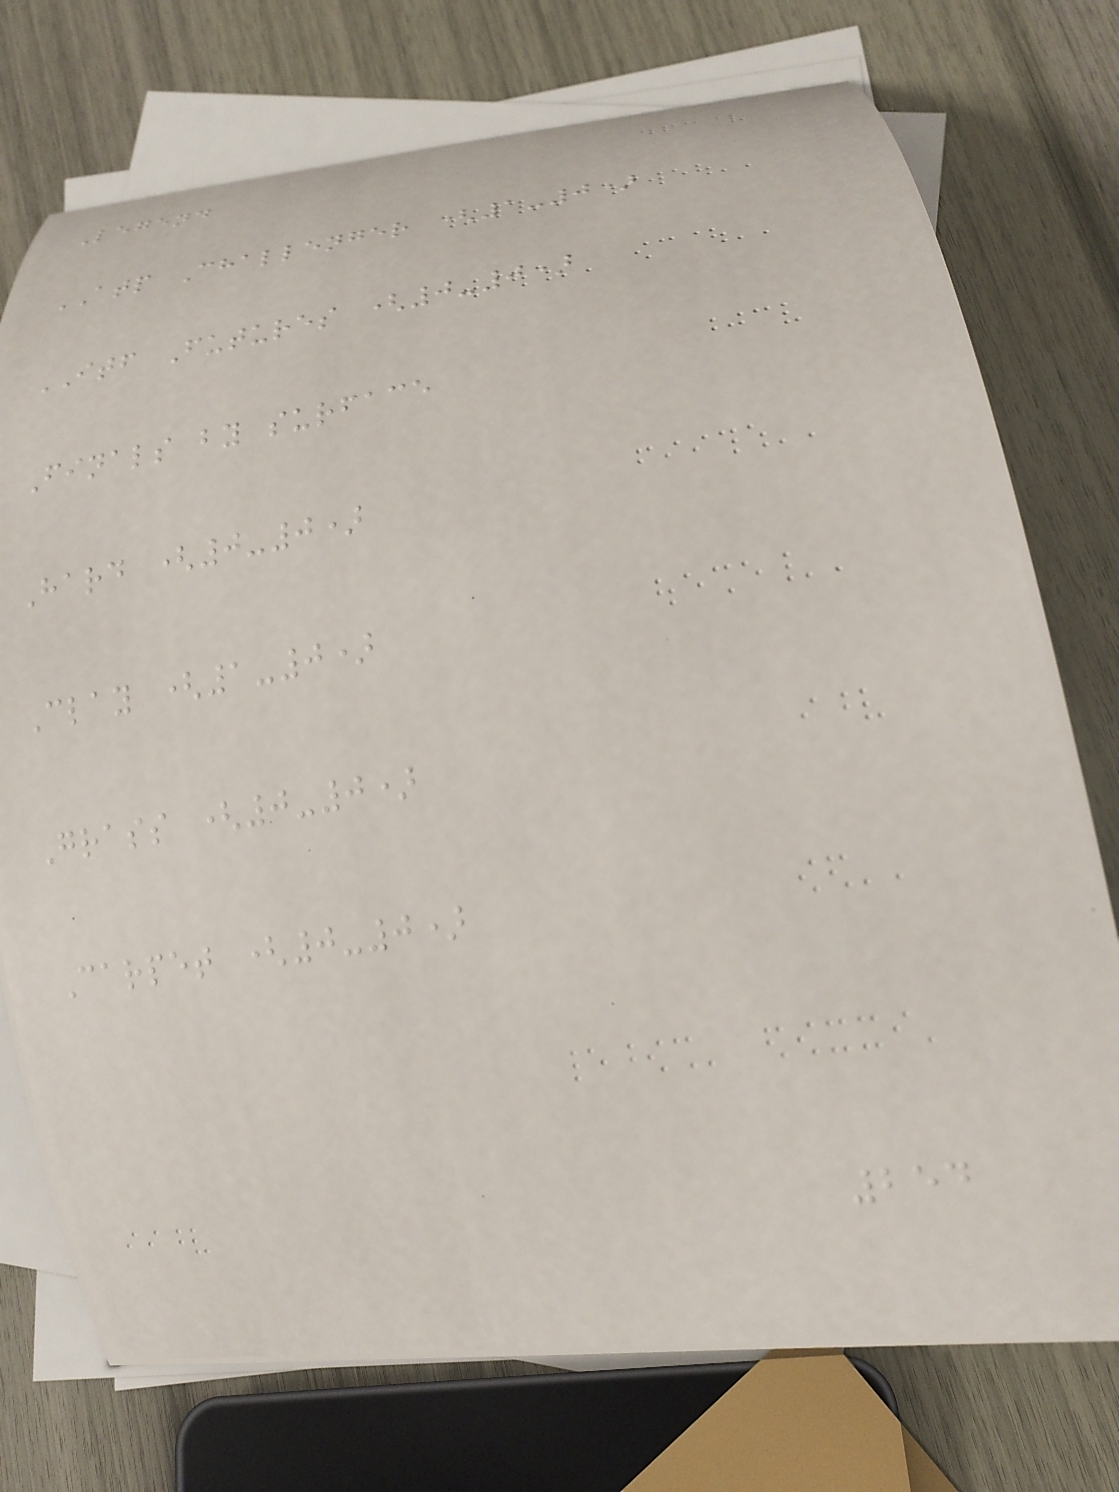Legend
ATP Challenger (1-0)
ITF Futures (0-0)
Finals by surface
Hard (0-0)
Clay (1-0)
Grass (0-0)
Carpet (0-0)
254
